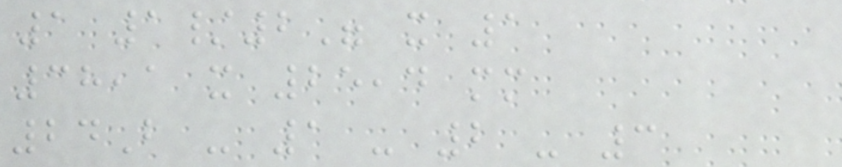1 1/2" x 1
38,1 x 25,4 mm
24B - 1 - 2 - 3
